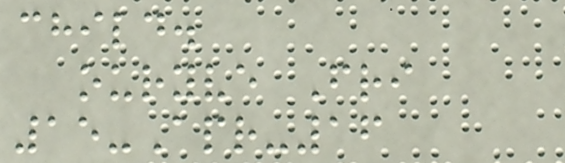child.
ouryve Fri
15-Apr-16
